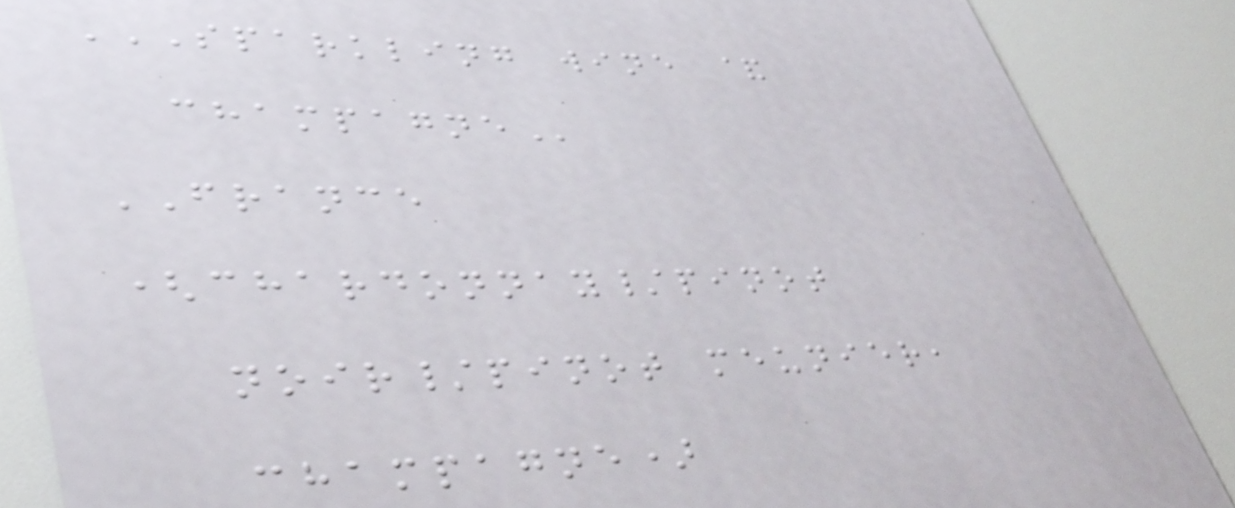SPARKLING WINE &
CHAMPAGNE
FRANCE
(chardonnay/pinot
noir/pinot meunier,
champagne)
